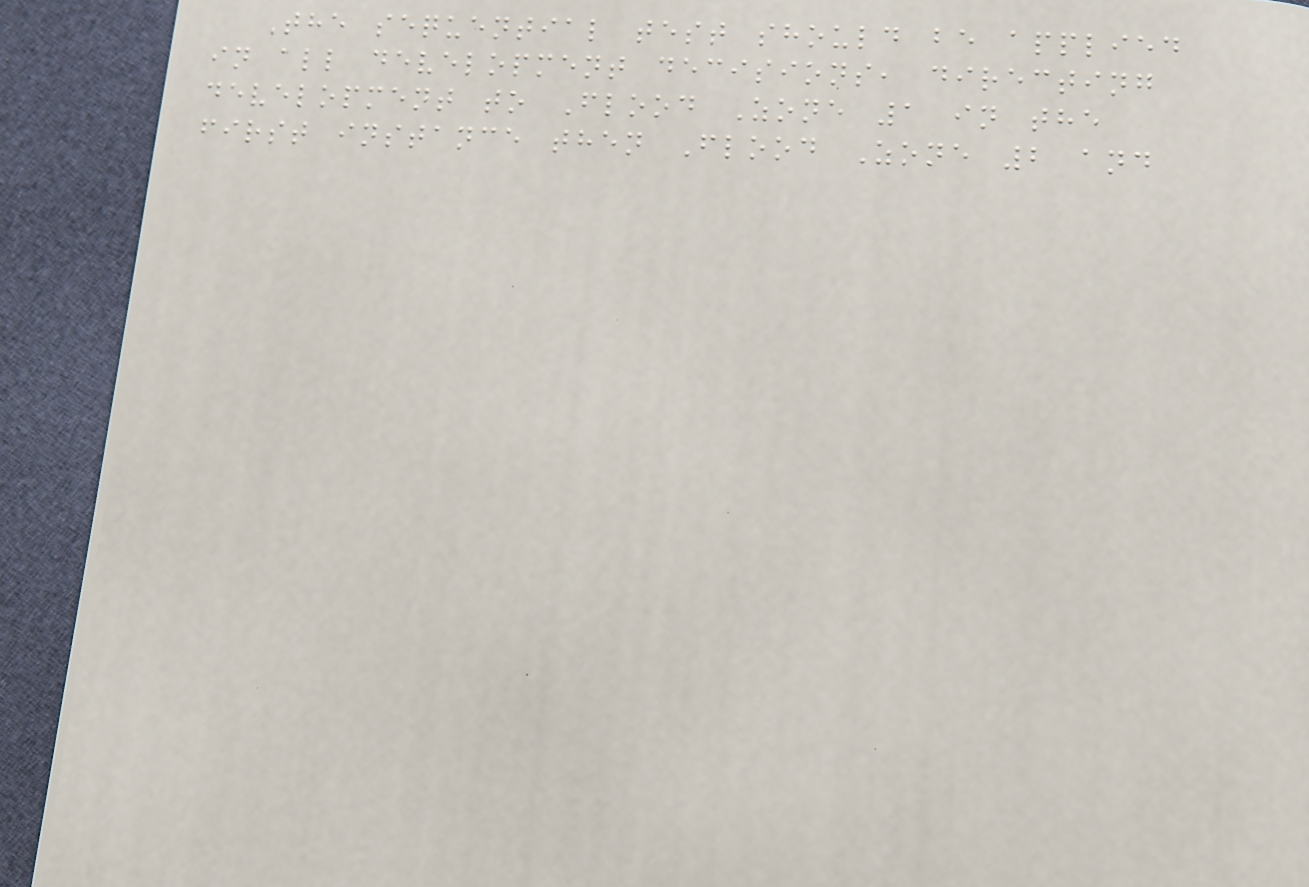The sequential test should be applied
in all development decisions, directing
development to Flood Zone 1 in the
first instance then Flood Zone 2 and
